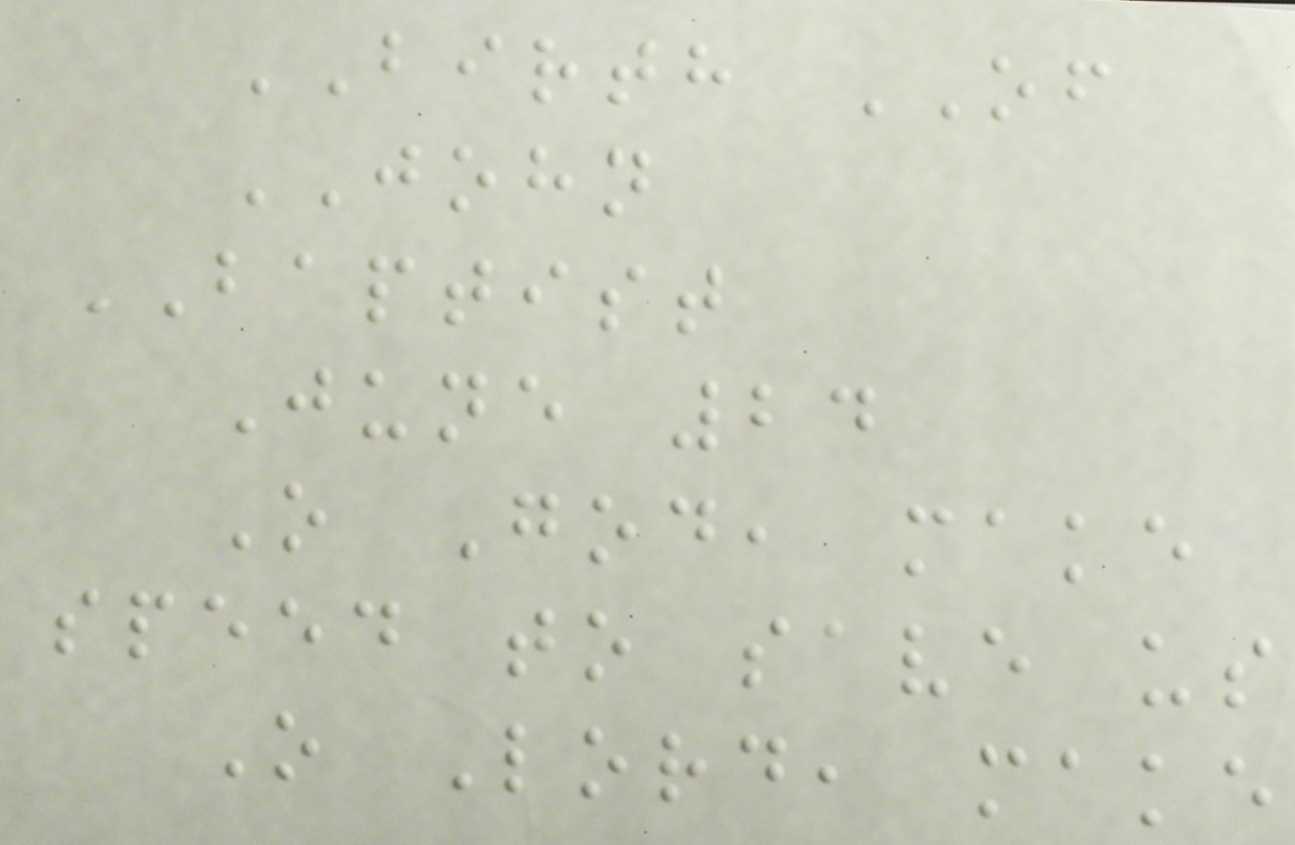BIRTH OF
JOHN
BAPTIST
June 24
O God, make
speed to save us
O Lord, make
